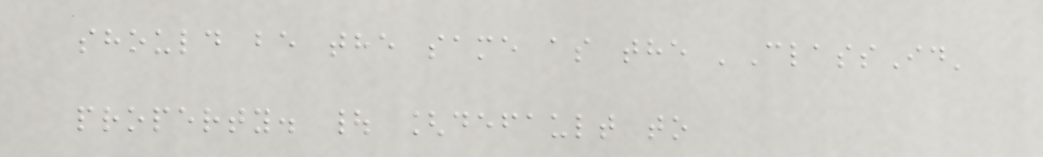should be the same as the 'ClassId'
property. | [default to
